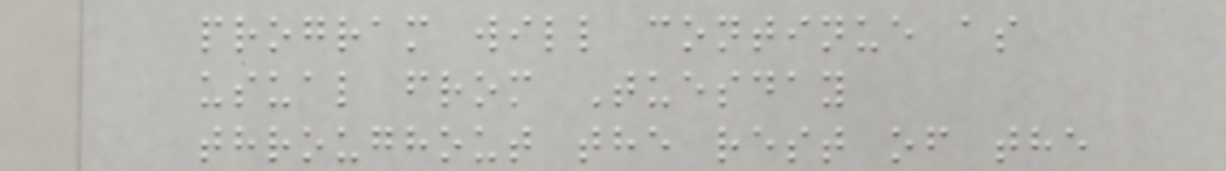program will continue as
usual from Tuesday
throughout the rest of the
